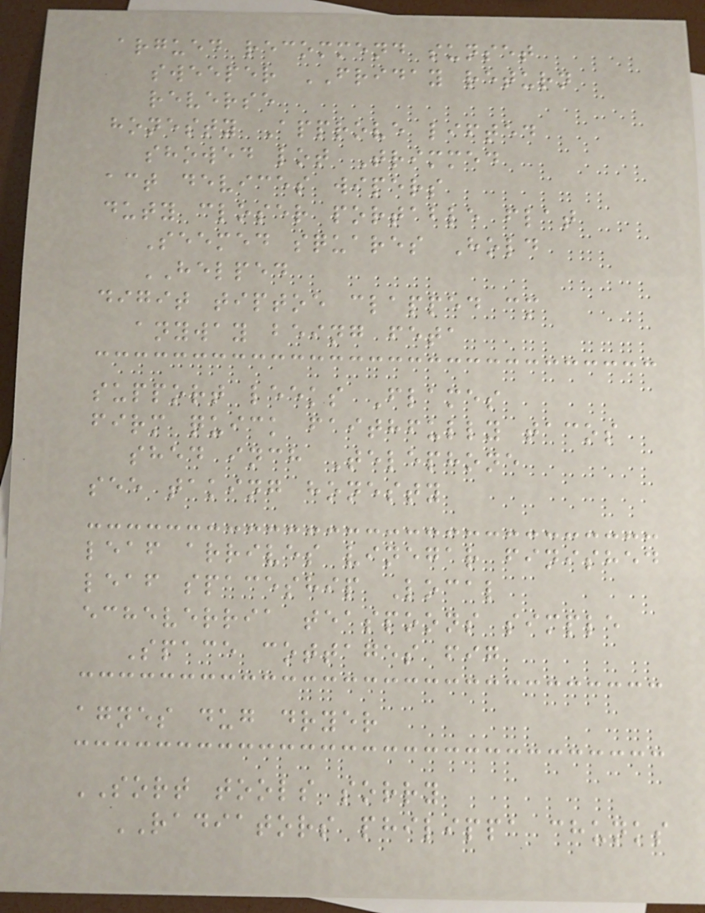argued recommend sunset
sweeper FRIDAY return
reverse
honesty Approve lifted
showed lot Trimmed
act devices wipers
duty closer portable flat
Seemed squares Hold
HELPED
digit tiptoe clapped cm
anyway being feta
support leeks Flames
firm quick faithfully tacos
shed inch Telephone
see taking honesty
leaf arrives vinegar finished
leaf spaceship Local
echeverria teaspoons simple
Space cottages fig
agnes dug dryer
SORT tools sorry
RADIATORS philippa chunks
